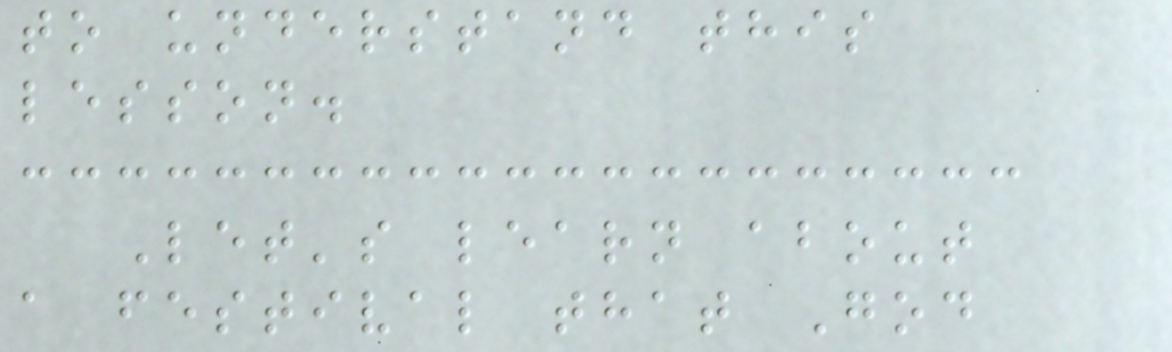to understand this
lesson.
Let's learn about
a festival that God
